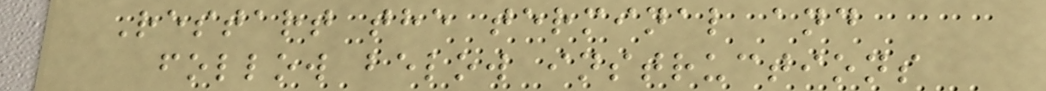Restart the terminal and
follow below instructions
